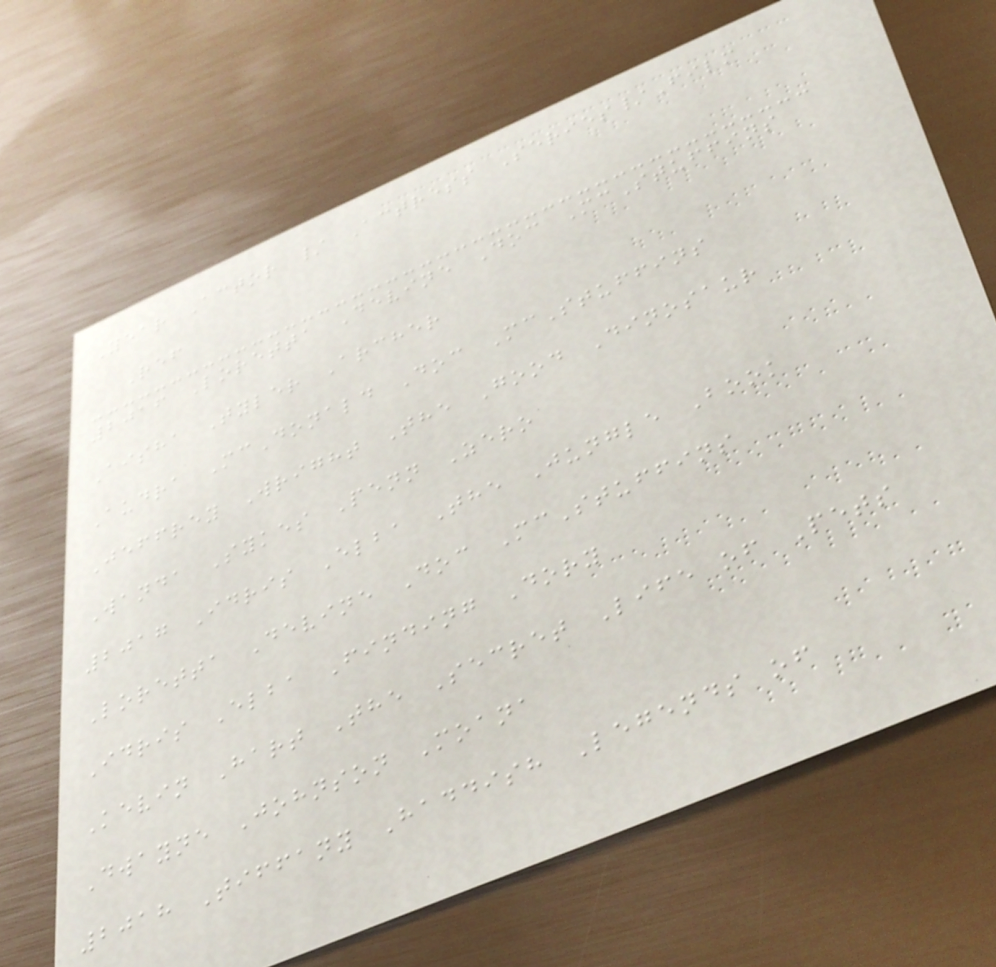Year Actor / Actress Series/Film
Ref
2016 Loretta Devine Doc McStuffins
Aisha Tyler Archer
Audra McDonald Doc McStuffins
Jeffrey Wright The Good Dinosaur
Wanda Sykes Penn Zero
2017 Idris Elba The Jungle Book
Loretta Devine Doc McStuffins
Idris Elba Finding Dory
Kevin Hart The Secret Life of Pets
Dwayne Johnson Moana
2018 Tiffany Haddish Legends of
